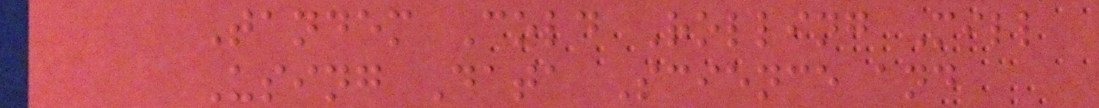Tandem Cold Rolling Mill
Using Data Science and
